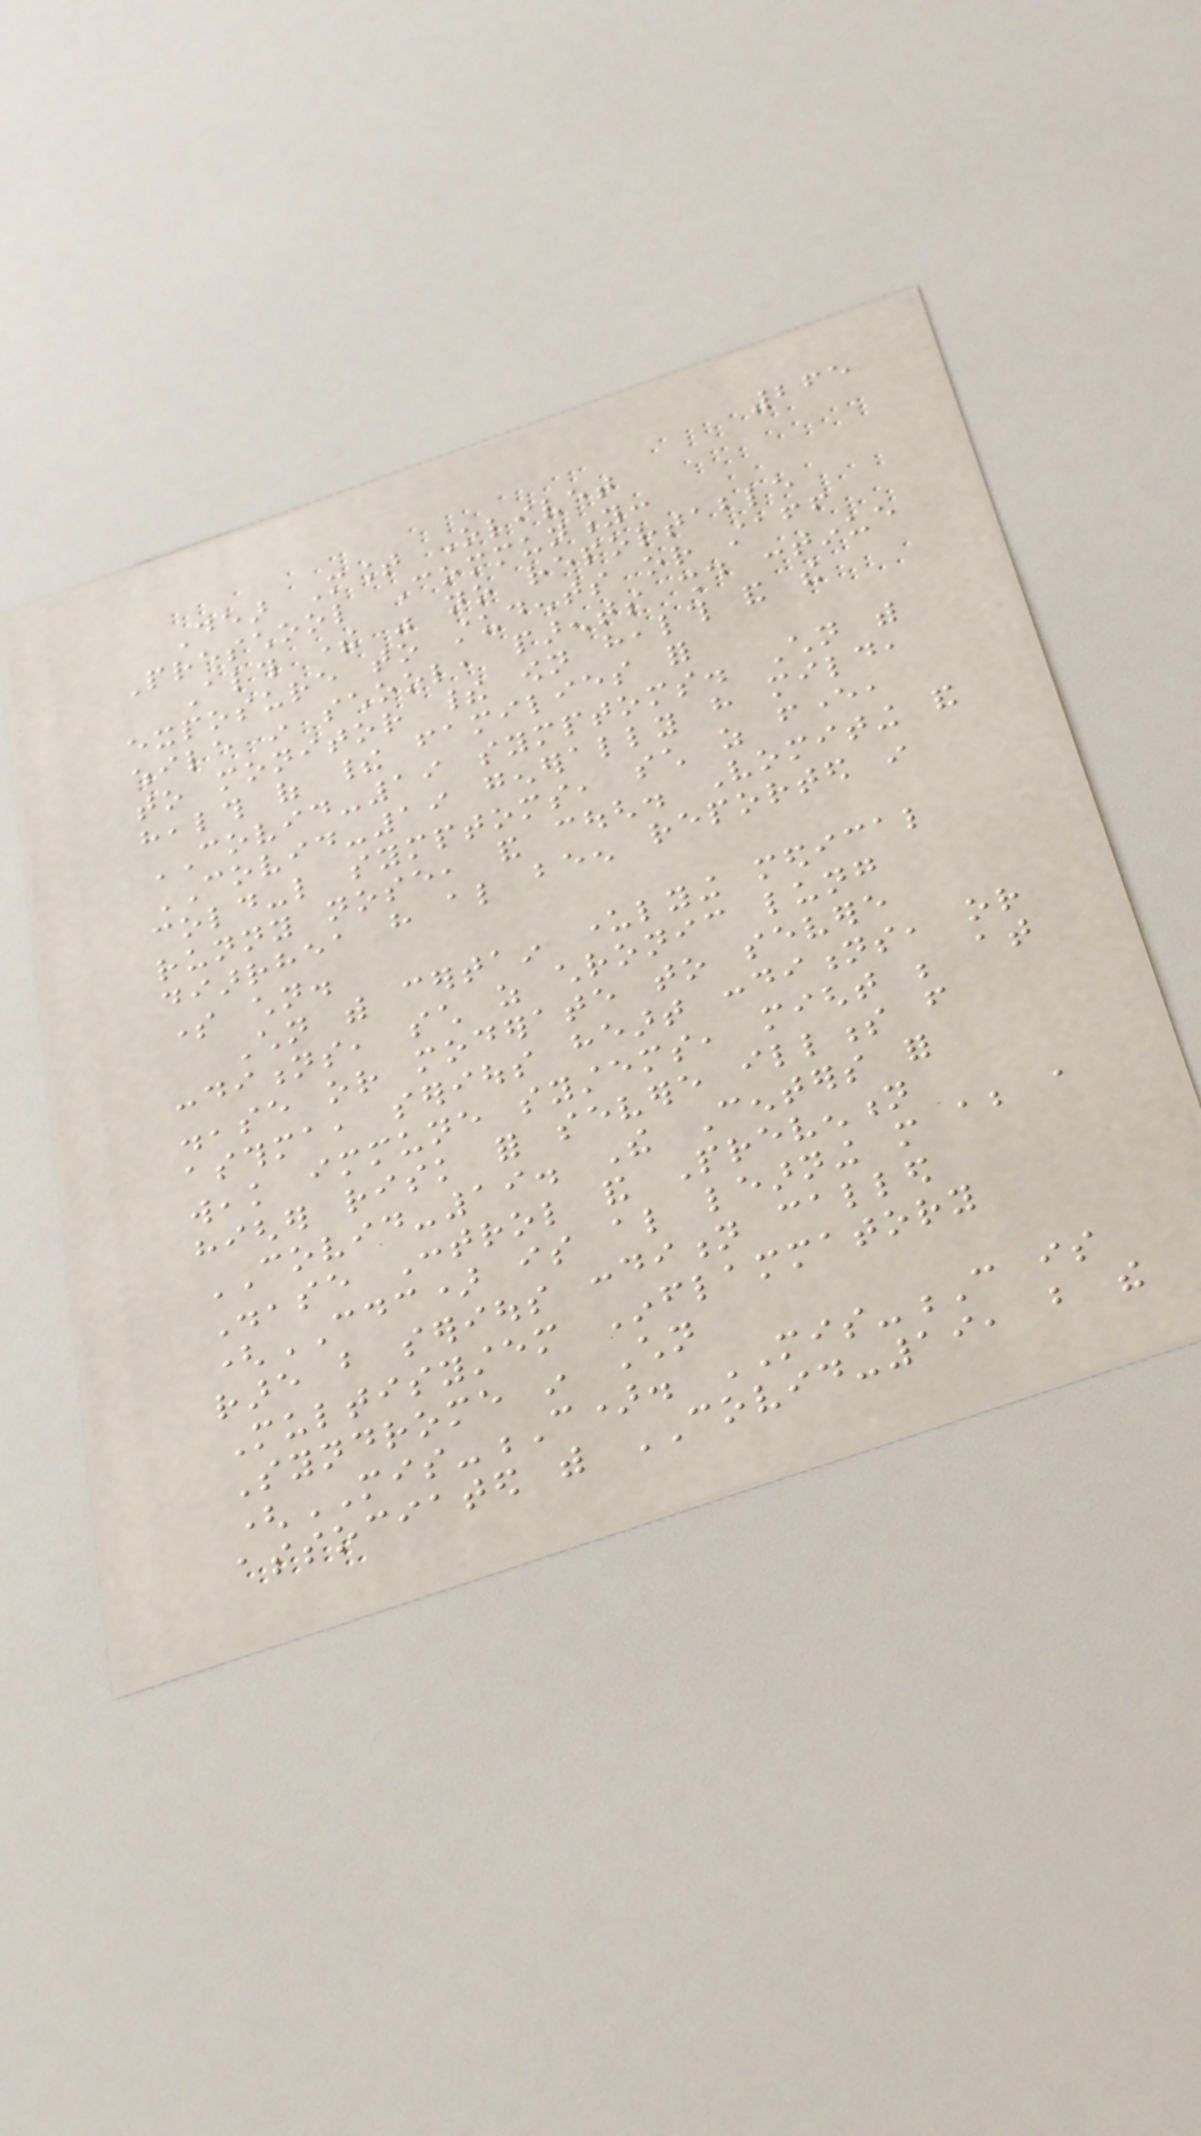265
Dear Mount Olivet
Preschool Community:
Although there was no reportable
exposure to students or staff
while in school, parents should continue
to monitor their own health and the
health of their families for
COVID-19 symptoms. Children with
COVID-19 generally have mild,
cold-like symptoms, such as fever,
runny nose, and cough. Vomiting and
diarrhea have also been reported in
some children.
Children with certain underlying medical
conditions, such as chronic lung
disease or moderate to severe
asthma, serious heart conditions, or
weak immune systems, might be at
higher risk for severe illness from
COVID-19. The Centers for
Disease Control and Prevention
(CDC) is also learning more about a
rare but serious condition called
Multisystem Inflammatory
Syndrome in Children
(MIS-C). MIS-C is
associated with COVID-19, but the
